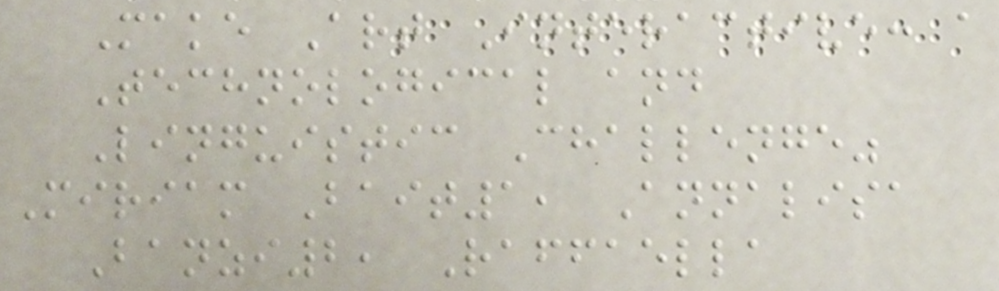Make Art Interactive: a
Technological and
Linguistic Challenge"
Miriam Bait1, Annalisa
Banzi2, Raffaella
